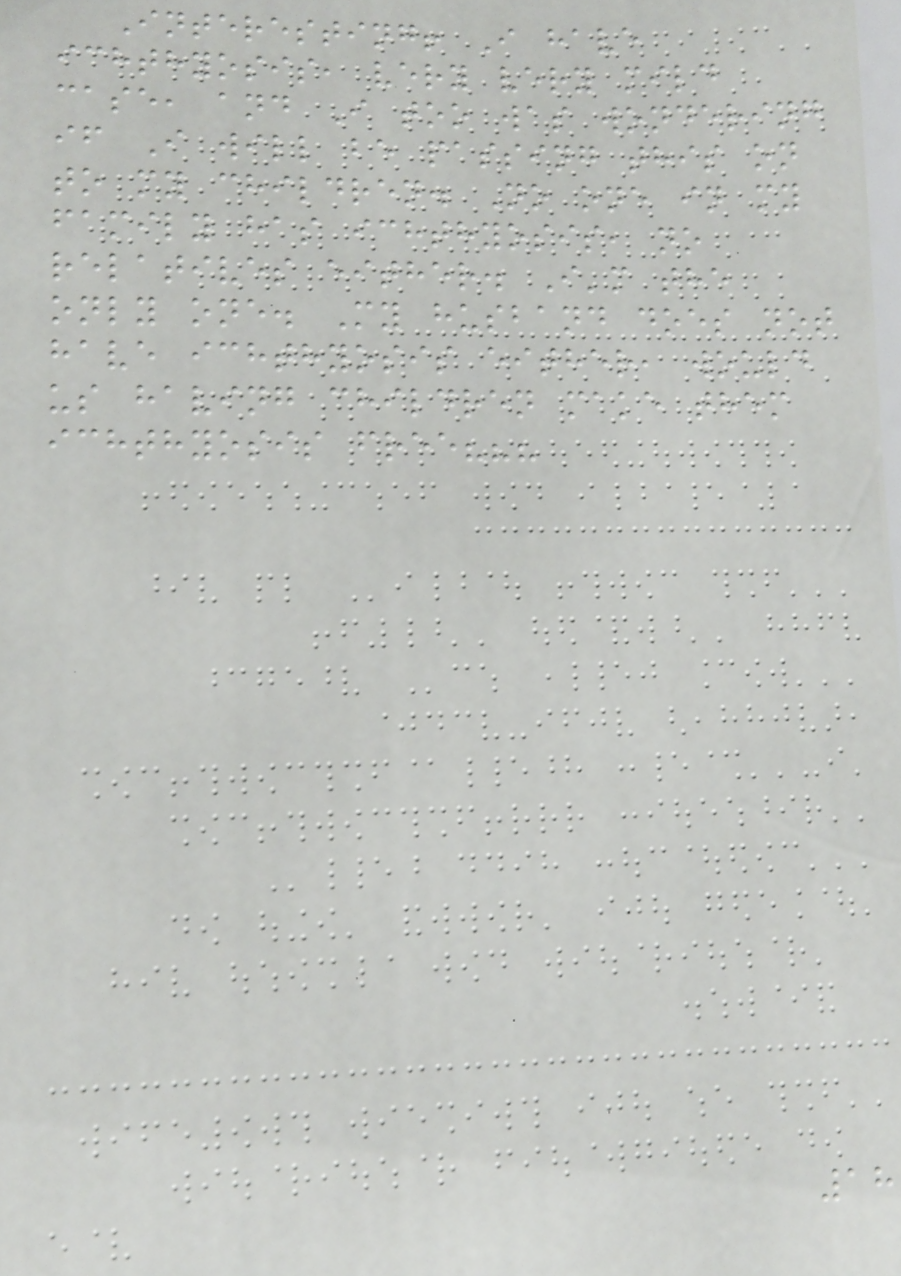Interesting! I have
ichthyosis, very very mild
case, and I too was wondering
if I will be passing this on
to my children. No one in my
family has ichthyosis, no
relatives either. I'm the
only one. My husband does not
have ichthyosis either, would
us having children make them
ichthyosis free???
18
